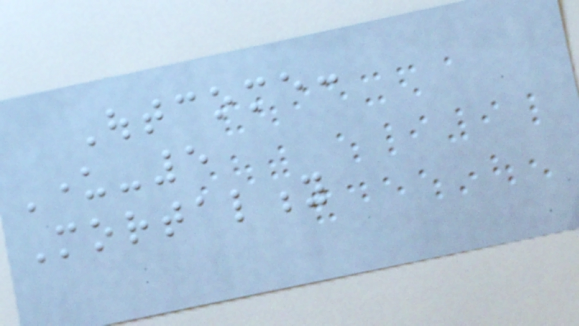Outcome:
Under-5
Mortality
